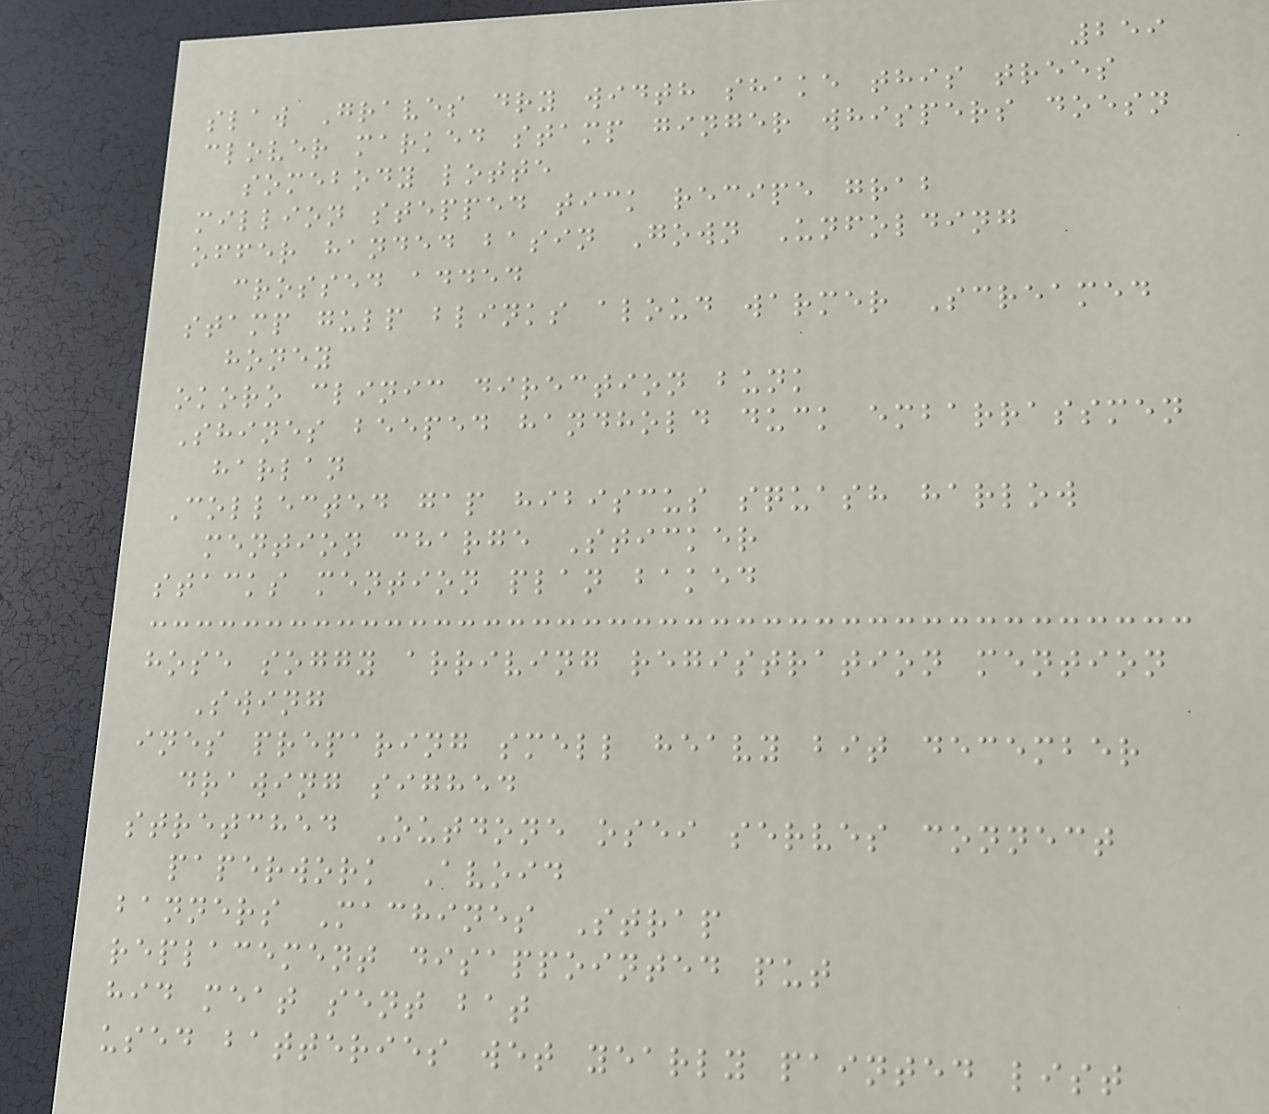259
slaw Graves dry width shake this trees
clover marked stamp ginger whispers doesn
somebody lotte
million stepped tick recipe grab
offer handed basin Gown Unfolding
crossed added
stamp gulp blinks aloud warmer Screamed
honey
okoro clinic direction bunk
Shines beeped handhold duck embarrassmen
harlan
Collected gap hibiscus squash harlow
mention charge Sticker
stacks mention plan baked
hose soggy arriving registration mention
Swing
ines preparing smell heavy bit december
drawing sighed
stretched Outdone osei serves connect
paperwork Avoid
banners Machines Strap
replacement disappointed put
hid meat sent bat
used batteries wet yearly painted list
